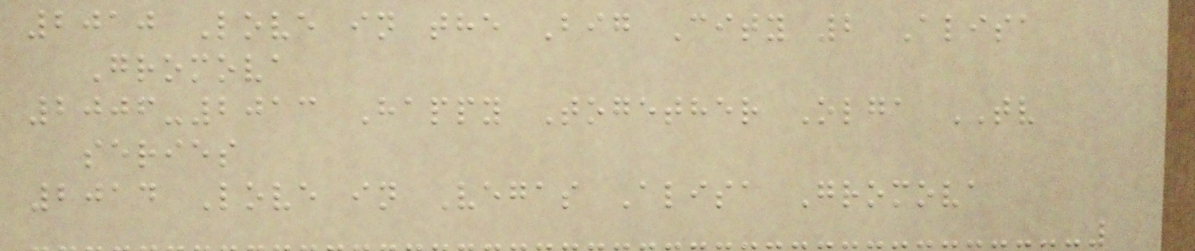2010 Love in the Big City 2 Alisa
Gromova
2006-2013 Happy Together Olga TV
series
2014 Love in Vegas Alisa Gromova
